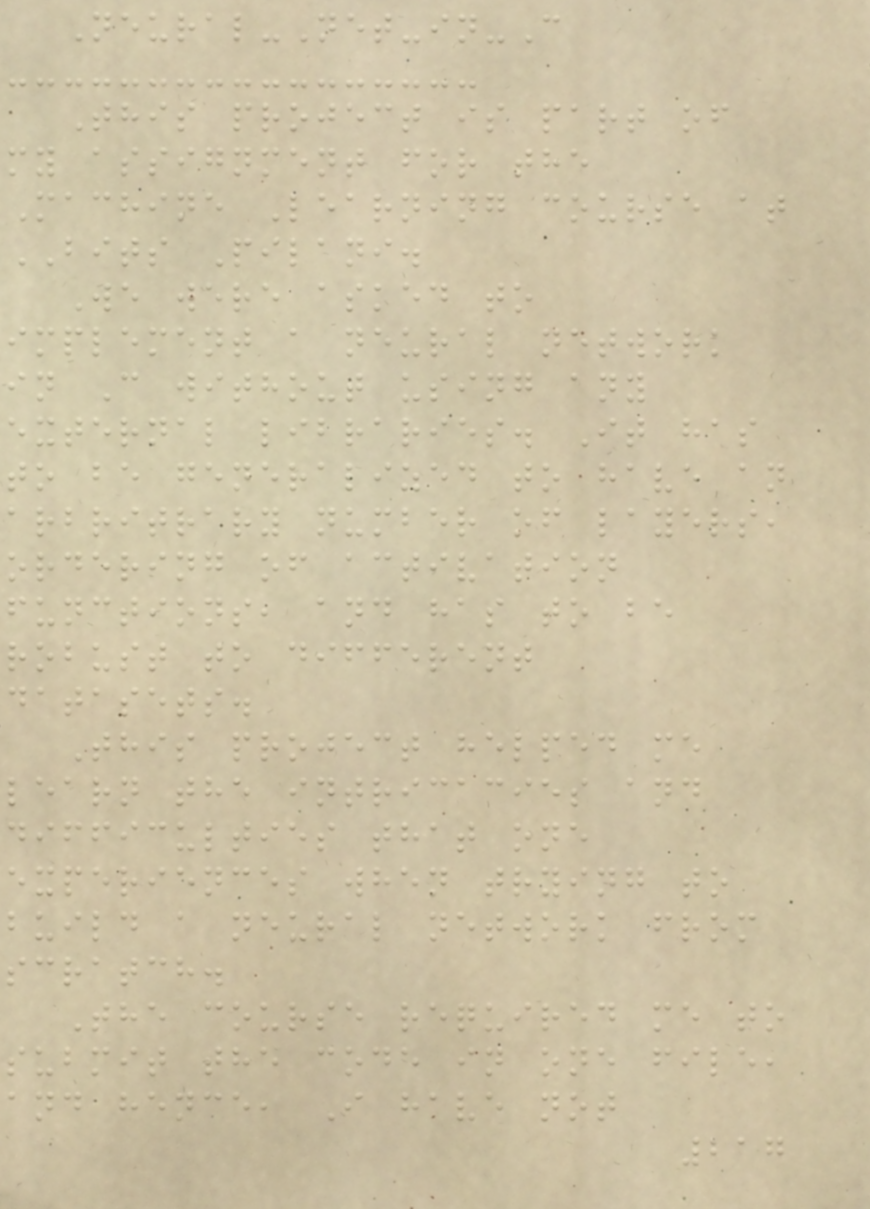Neural-Net-in-C
This project is part of
my assignment for the
Machine Learning course at
BITS Pilani.
We were asked to
implement a neural network
in C without using any
external libraries. It has
to be generalized to have an
arbritrary number of layers,
ordering of activation
functions, and has to be
robust to different
datasets.
This project helped me
learn the intricacies and
difficulties that one
experiences when trying to
build a neural network from
scratch.
The course required me to
submit the code in one file,
and hence, I have not
217
